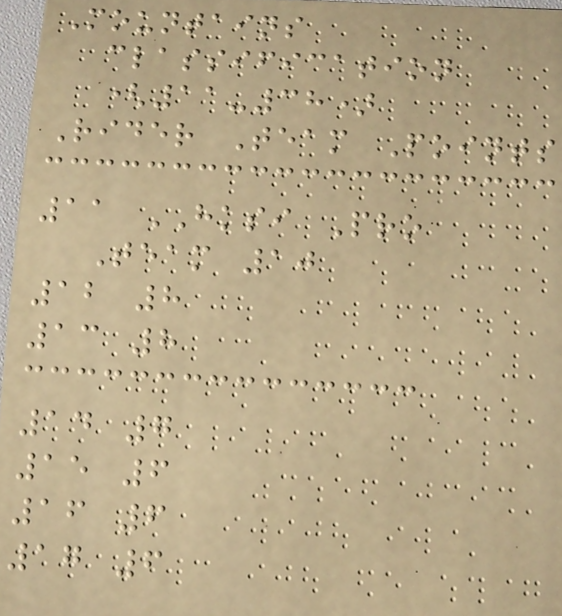Mountains
classification
(11-38)
Rider Team Points
11 HKSI Pro
Team 10
12 8
13 8
14 7
15 6
16 6
17 6
